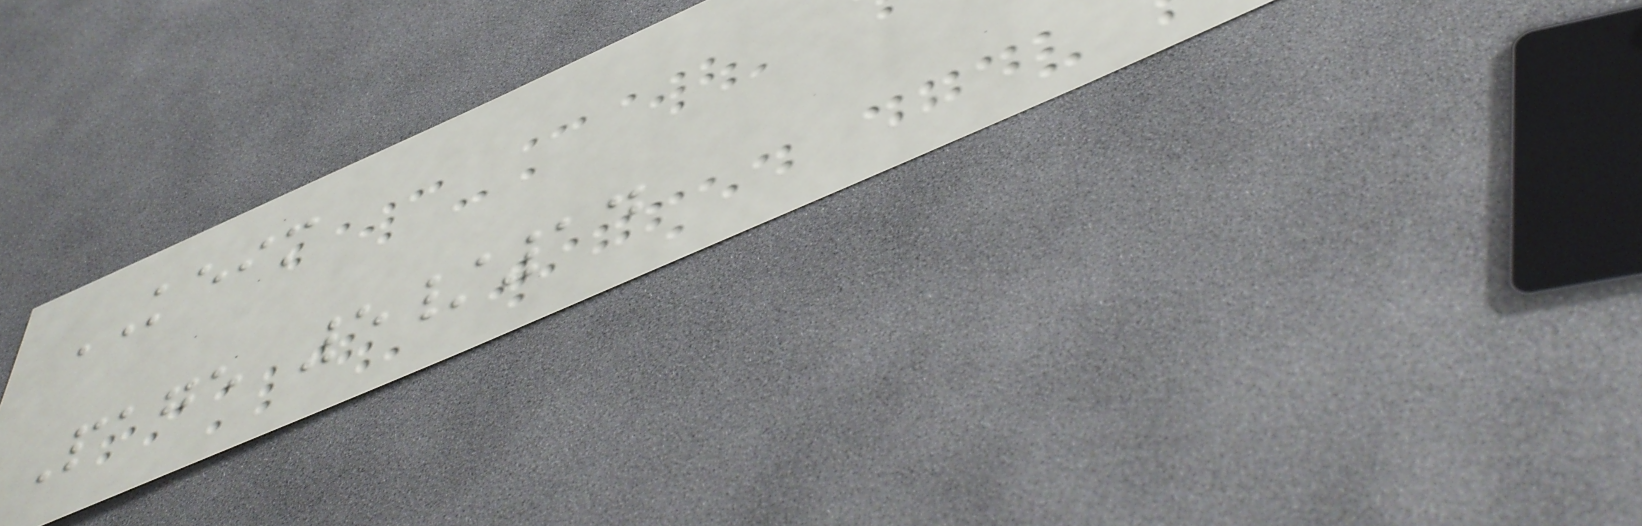KEIM
Page 5/14
